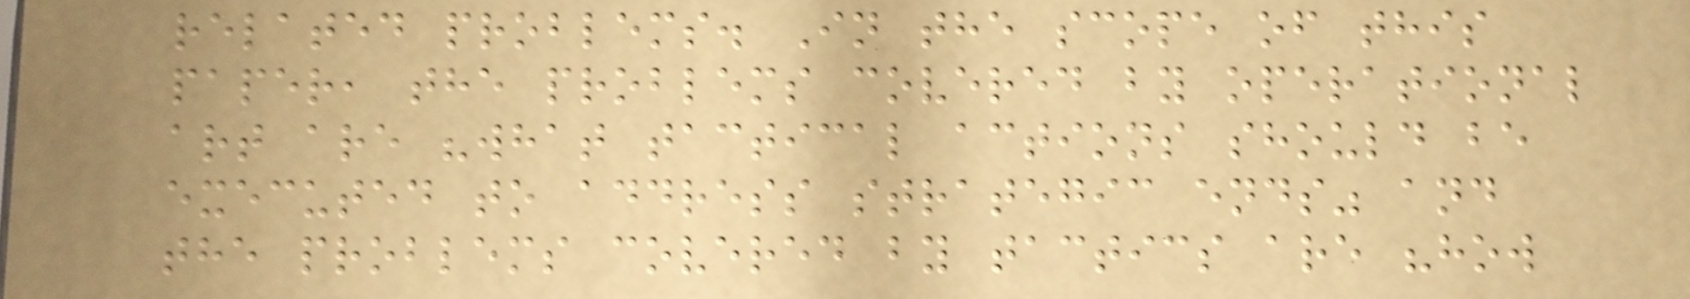related problems. In the scope of this
paper, the problems covered by operational
art are "what tactical actions should be
executed to address strategic ends" and
the problems covered by tactics are "how
